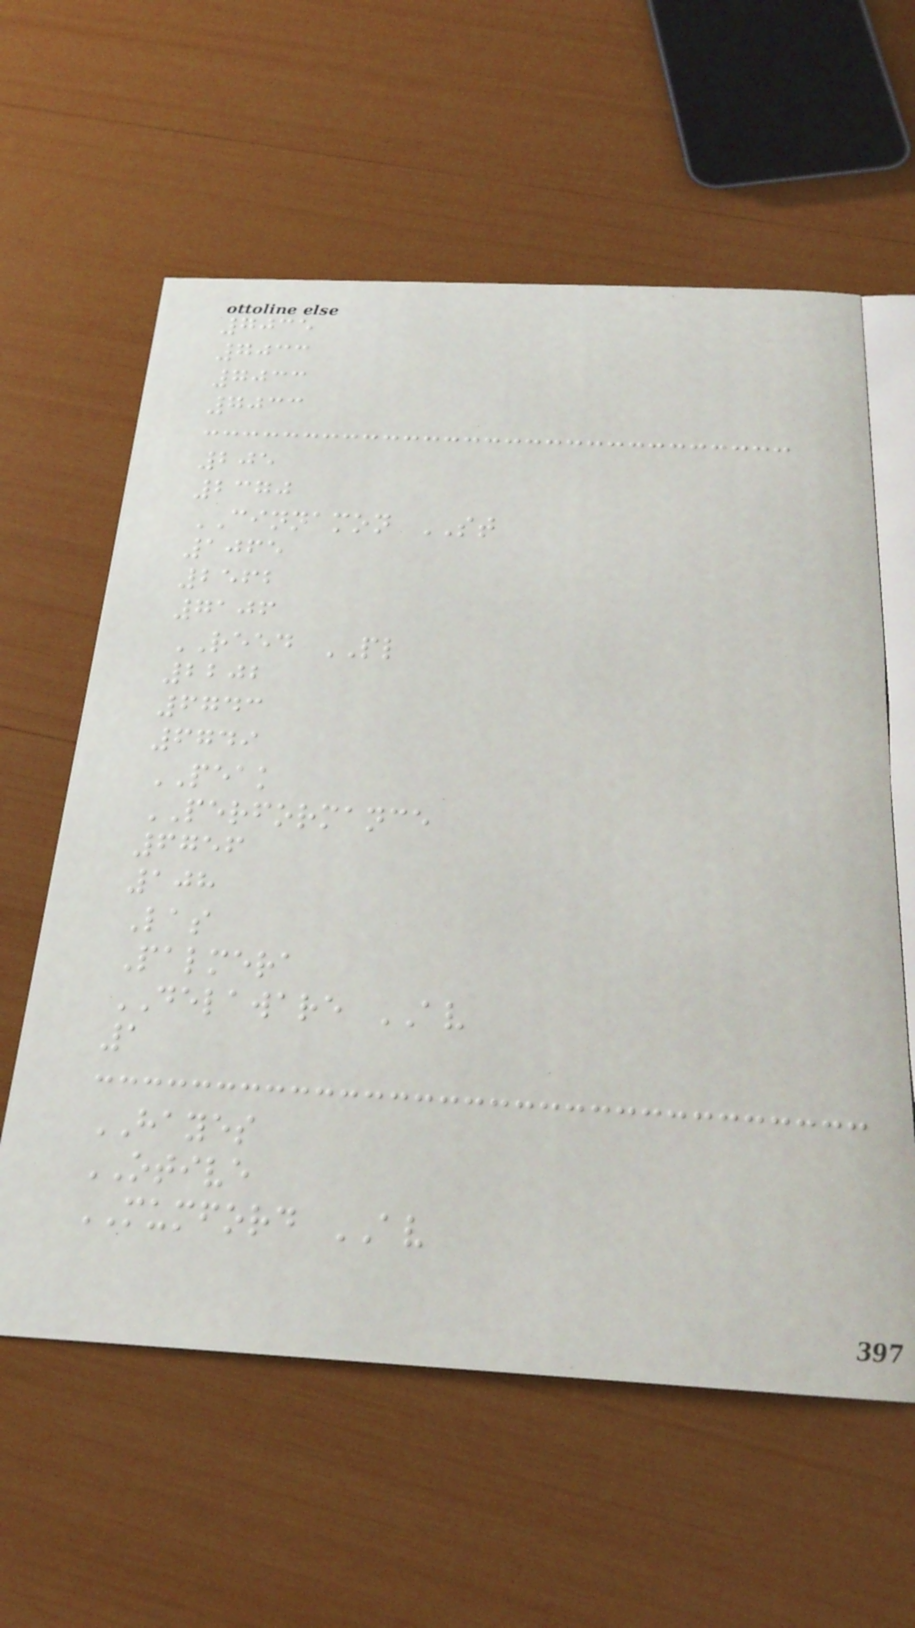7035
7033
7033
7033
205
2370
CINNAMON ST
1065
2562
7106
REED PL
2202
6743
6749
PEAK
PERFORMANCE
6756
108
Las
Palmera
DELAWARE AV
1
HAYES
OTIVE
MUMFORD AV
